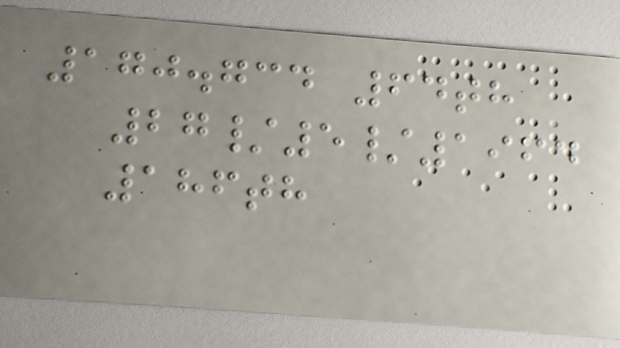170.734 64th
27/5/1964
186th
